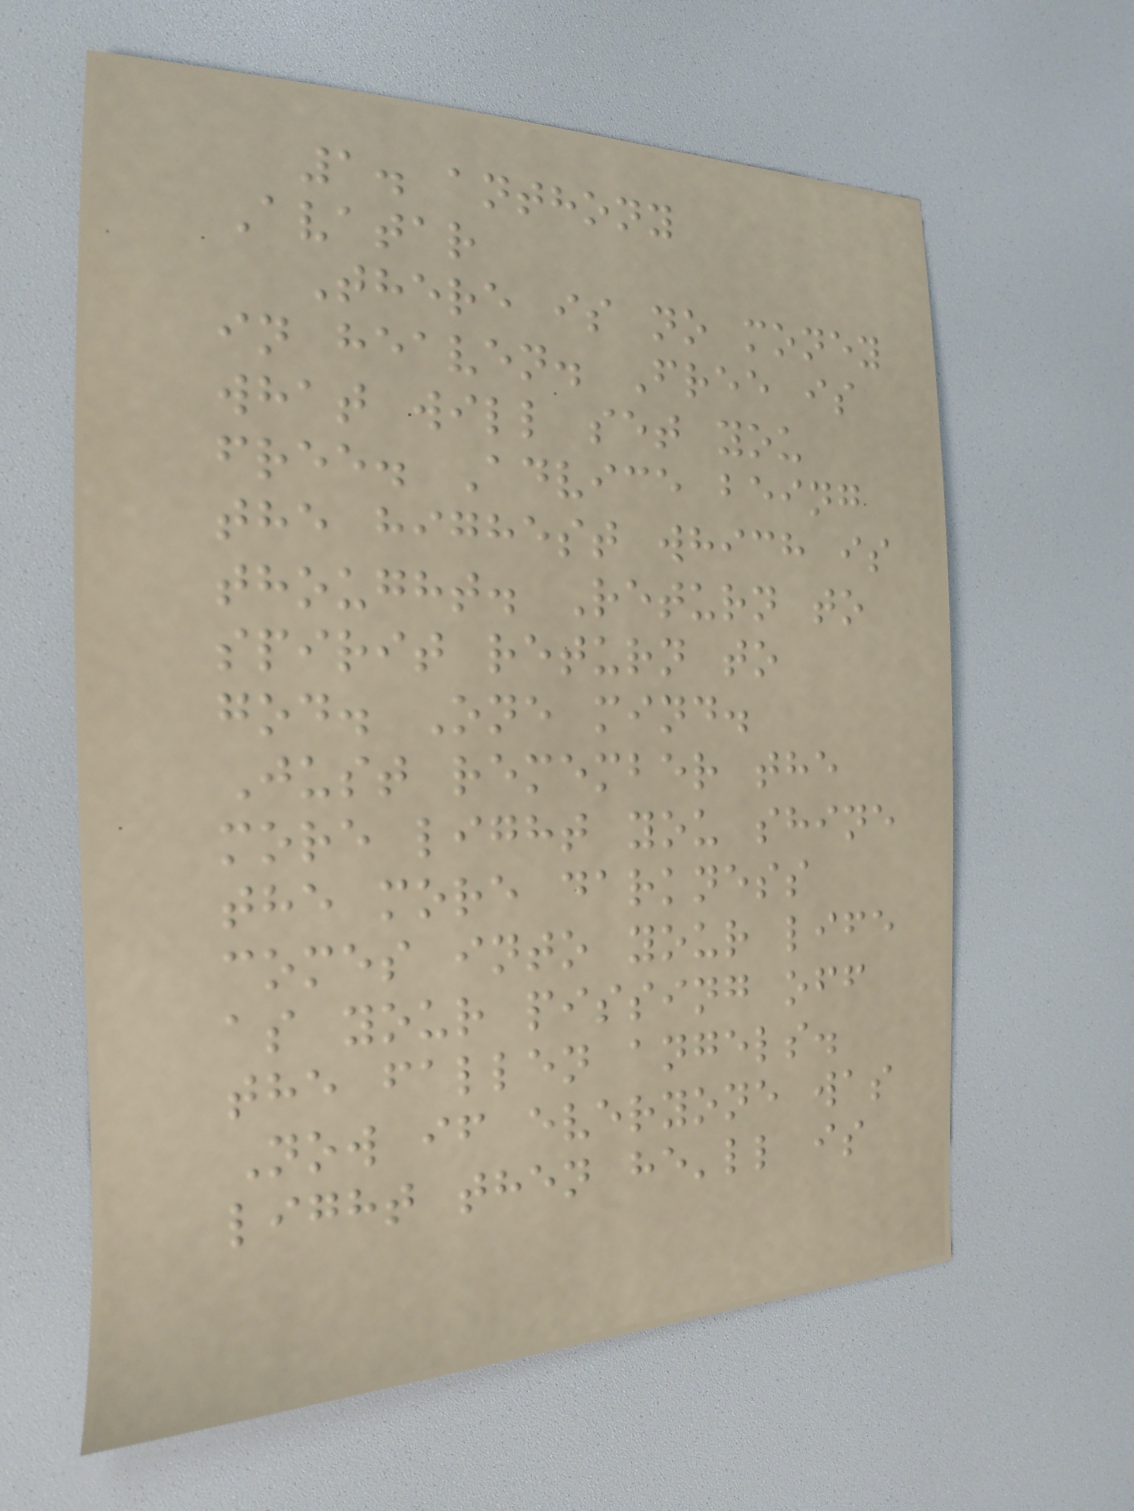1. anthony
Avatar
There is no money
in heaven. Free is
what will set you
free. Advice being
the highest which is
thought. Return to
spirit return to
god. One mind.
Just remember the
more light you shine
the more darkness
comes into your life
as your pissing off
the fallen angels.
Now if everyone was
light then he'll is
